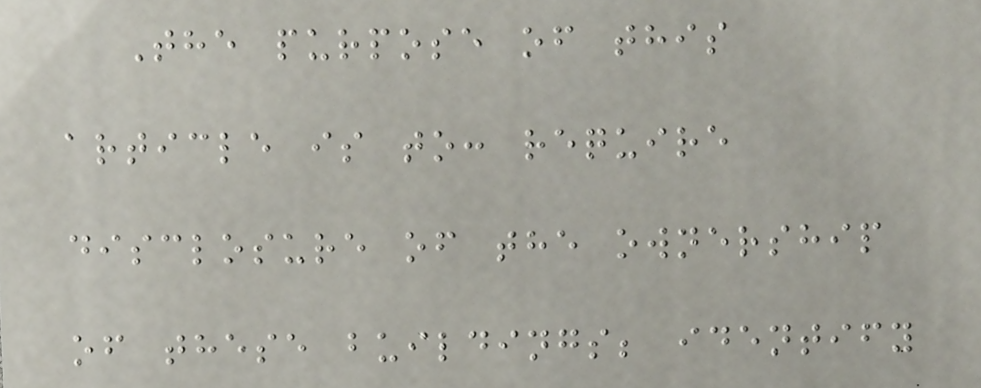The purpose of this
article is to: require
disclosure of the ownership
of these buildings; identify
